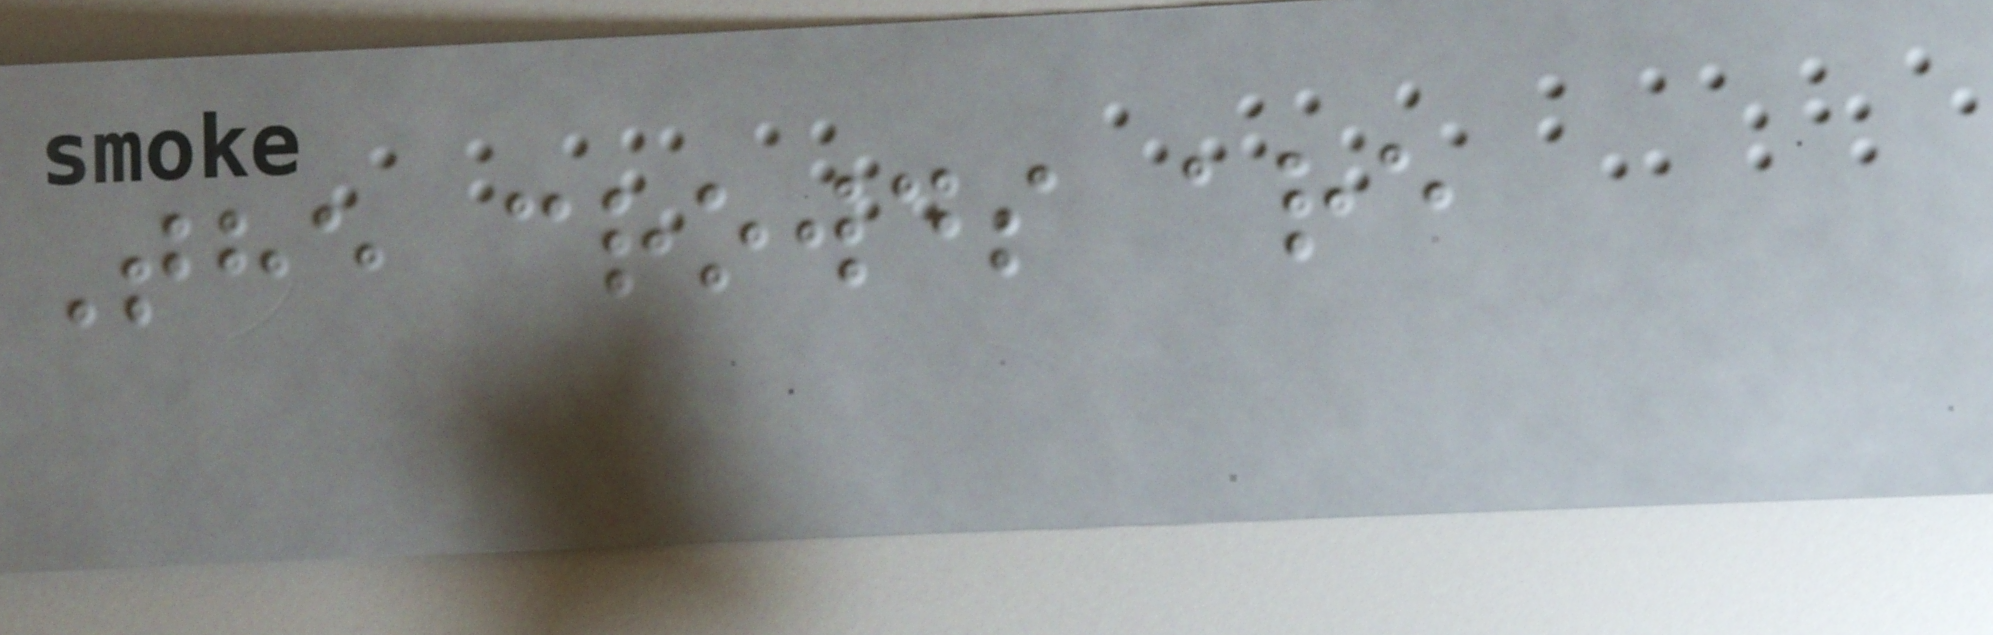The crowds are
